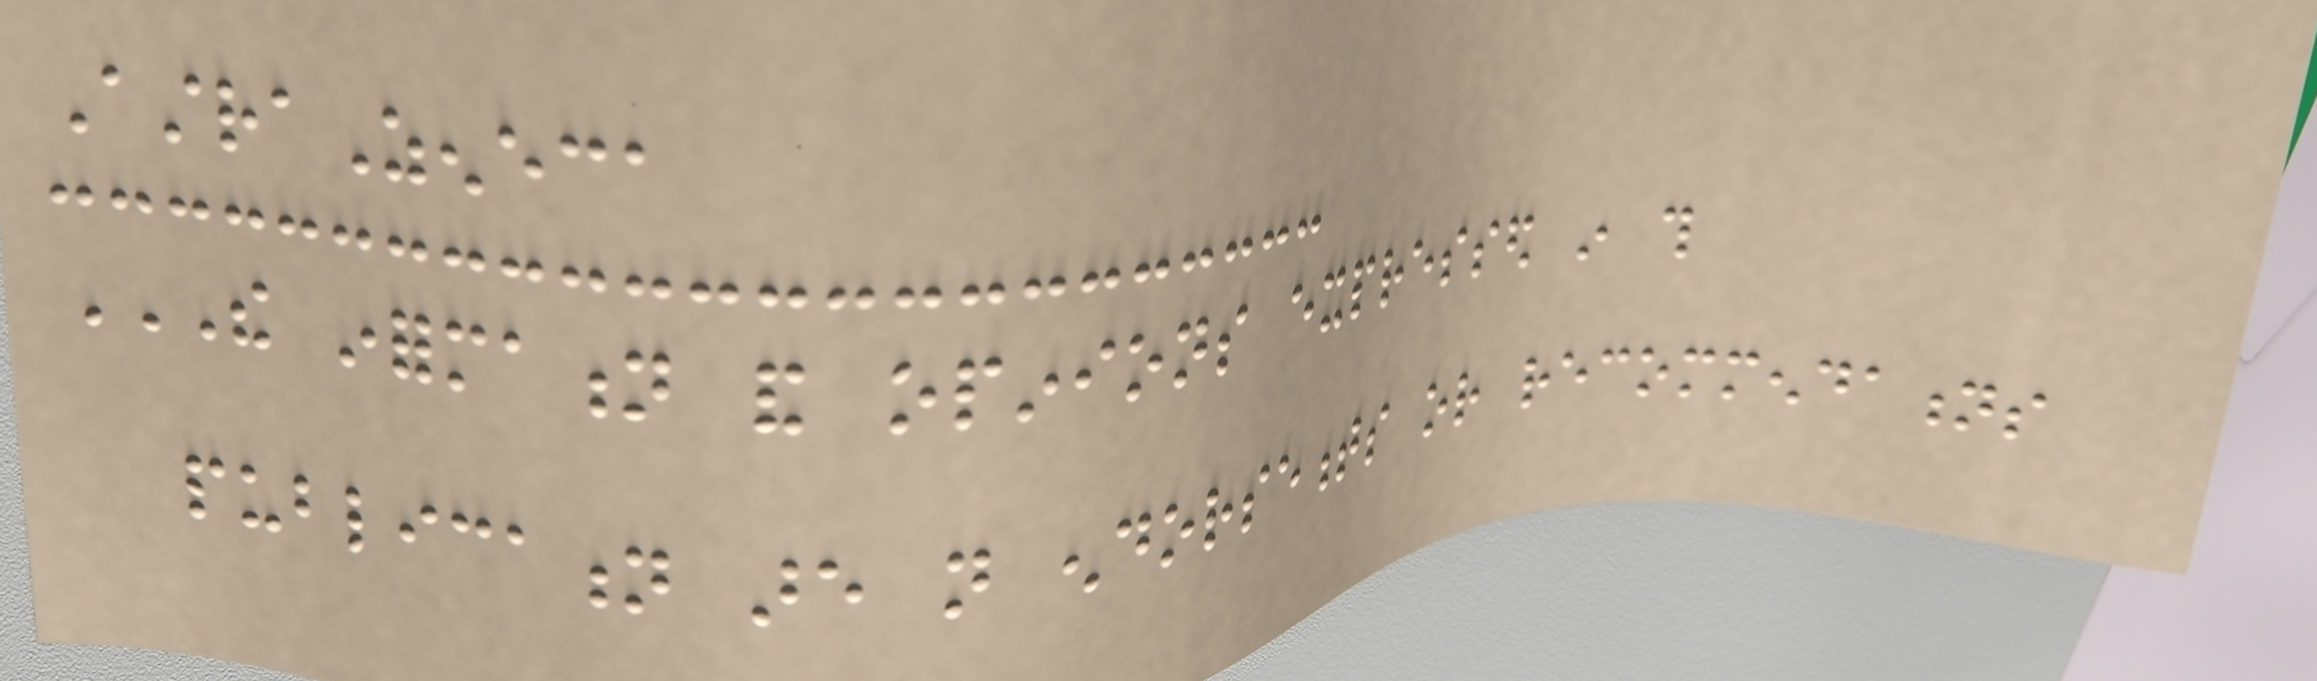AstraZeneca
THE INFORMATION AND OPINIONS EXPRESSED IN THIS
PUBLICATION ARE NOT ENDORSEMENTS OR RECOMMENDATIONS
